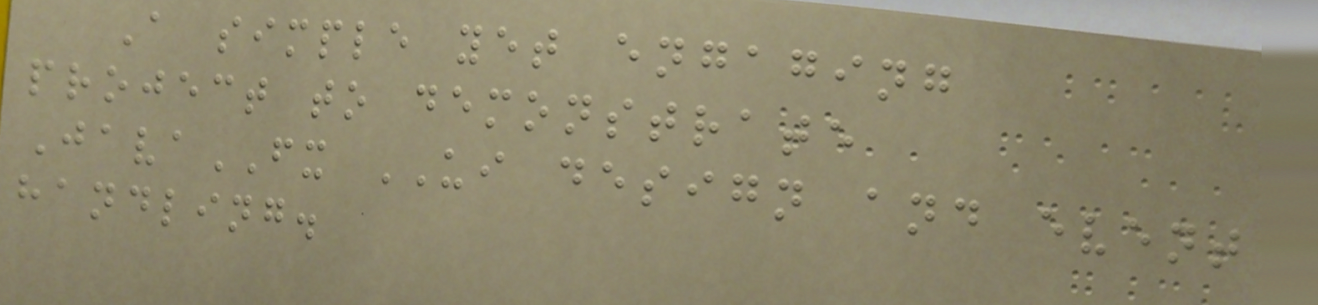A simple yet engaging
project to demonstrate
JavaFX UI design and event
handling.
